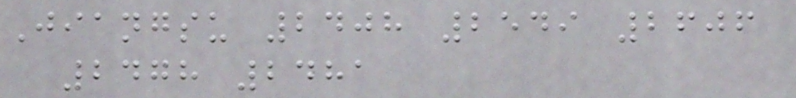Jiangsu 2408 2549 2606
2478 2481
